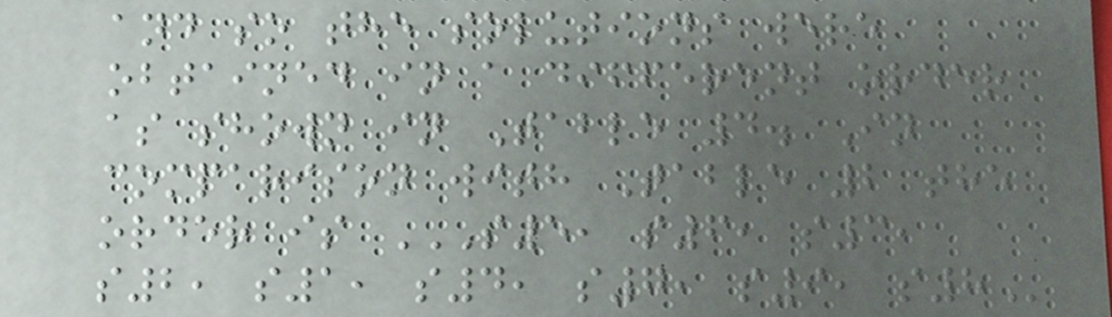and so the solutions were
obtained in a different order
as shown in Table 4. In
comparison with Table 2 the
order is S5, S6, S3,
S2, S1, S4, S7, S9, S8
